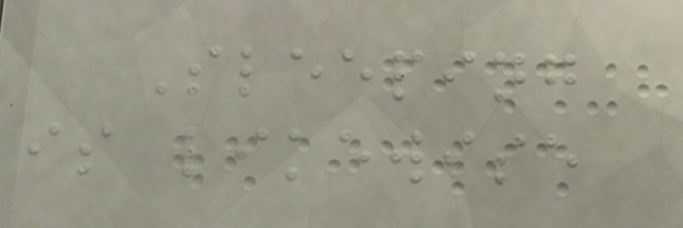Sleeping
is likewise
